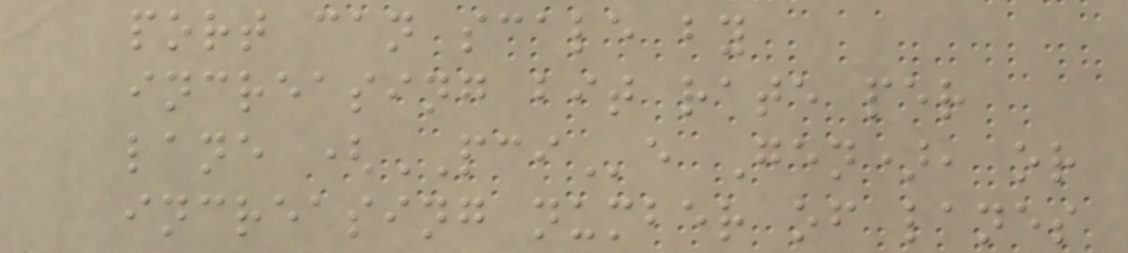port can scale by
increasing bit rate per
lane (PCIe Gen), or
increasing number of lanes
